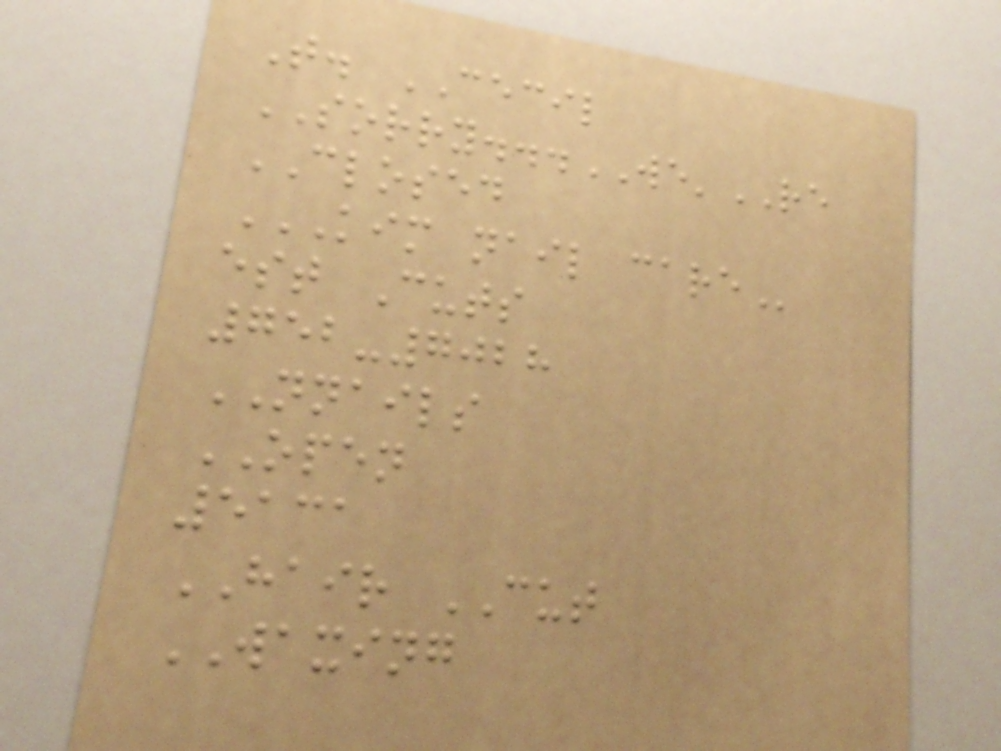T. CECIL
SORRY...WE'RE
CLOSED
KIM NAIL CARE
est Cuts
752-7028
NNAILS
OPEN
5131
HAIR CUT
WAXING
